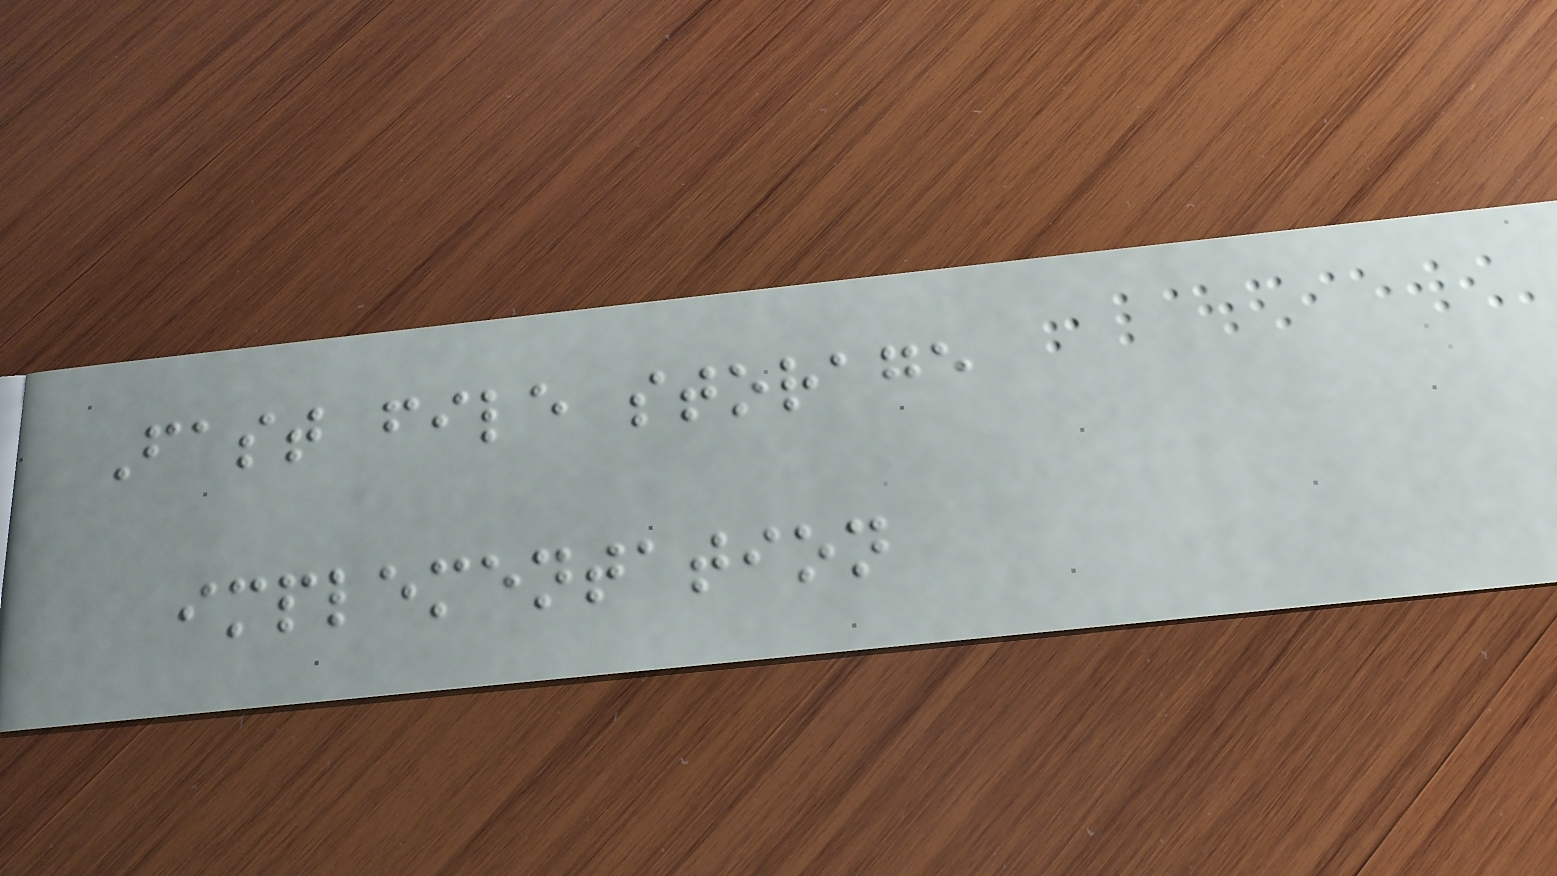Fast file storage
implementation
